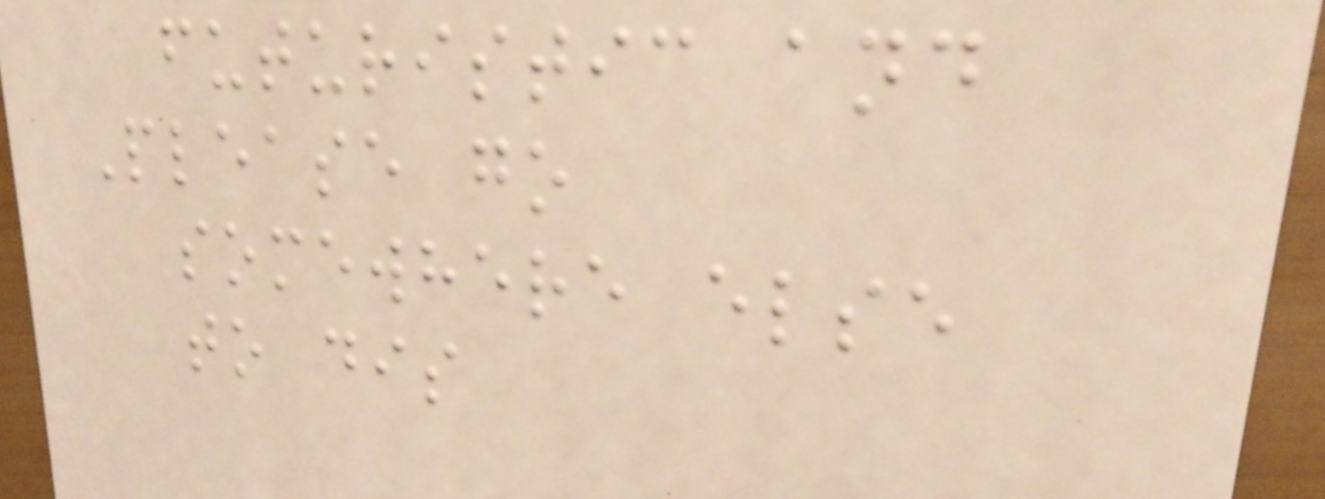futuristic and
Please go
somewhere else
to dis
